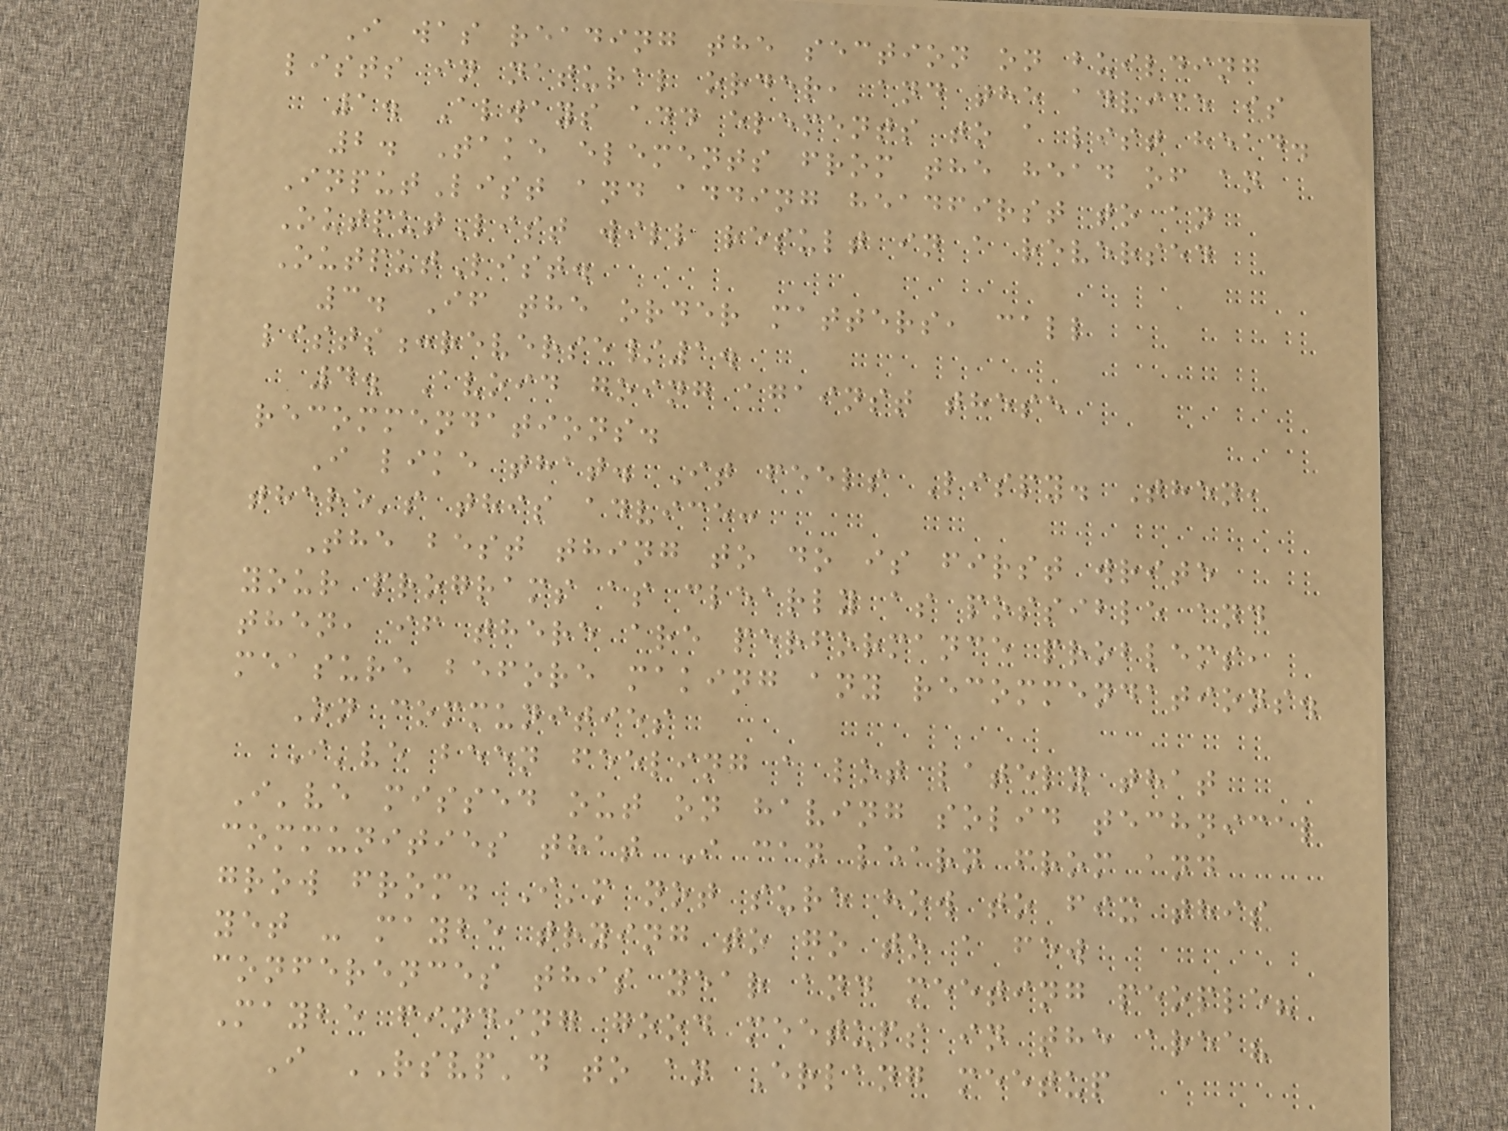I was reading the section on building
lists in natural order, and the advice is
1. Always add elements to a list head.
2. Take elements from the head of an
InputList and adding headfirst to an
OutputList will result in a reversed
OutputList.
3. If the order matters, call
lists:reverse/1.
4. Avoid going against these
recommendations.
I like that. It feels Lispy. Then,
there's this advice:
The best thing to do is first write
your programs as clearly as possible and
then, if there are performance problems,
measure before making any recommendations.
On communities
I've been feeling a lot lately that
I've missed out on having solid technical
communities that I can learn from and
grow from. I'm not sure how to fix this
yet - maybe trying to go to a few
conferences this year and meeting people?
Maybe finding good meetups in the area?
I RSVP'd to an Erlang meetup
